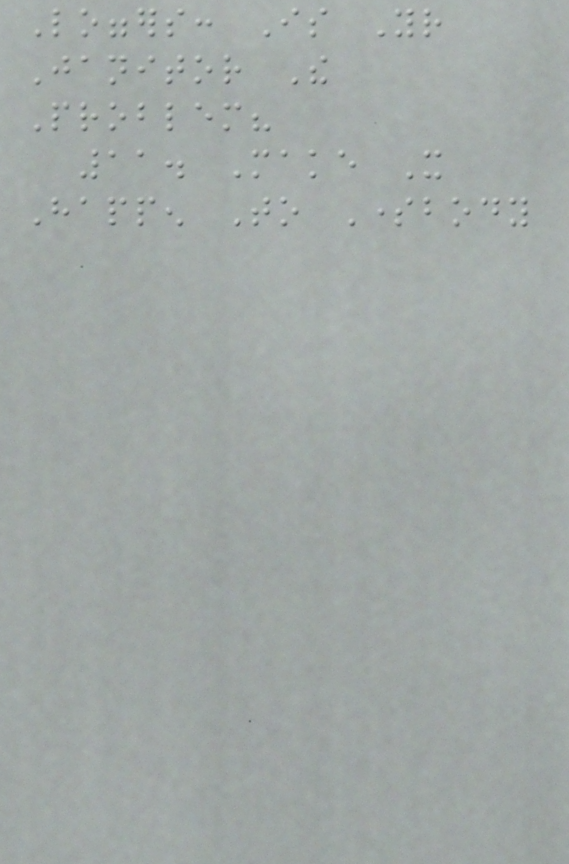Loggers: Is Your
Janitor The
Problem?
11. Make It
Happen To Somebody
